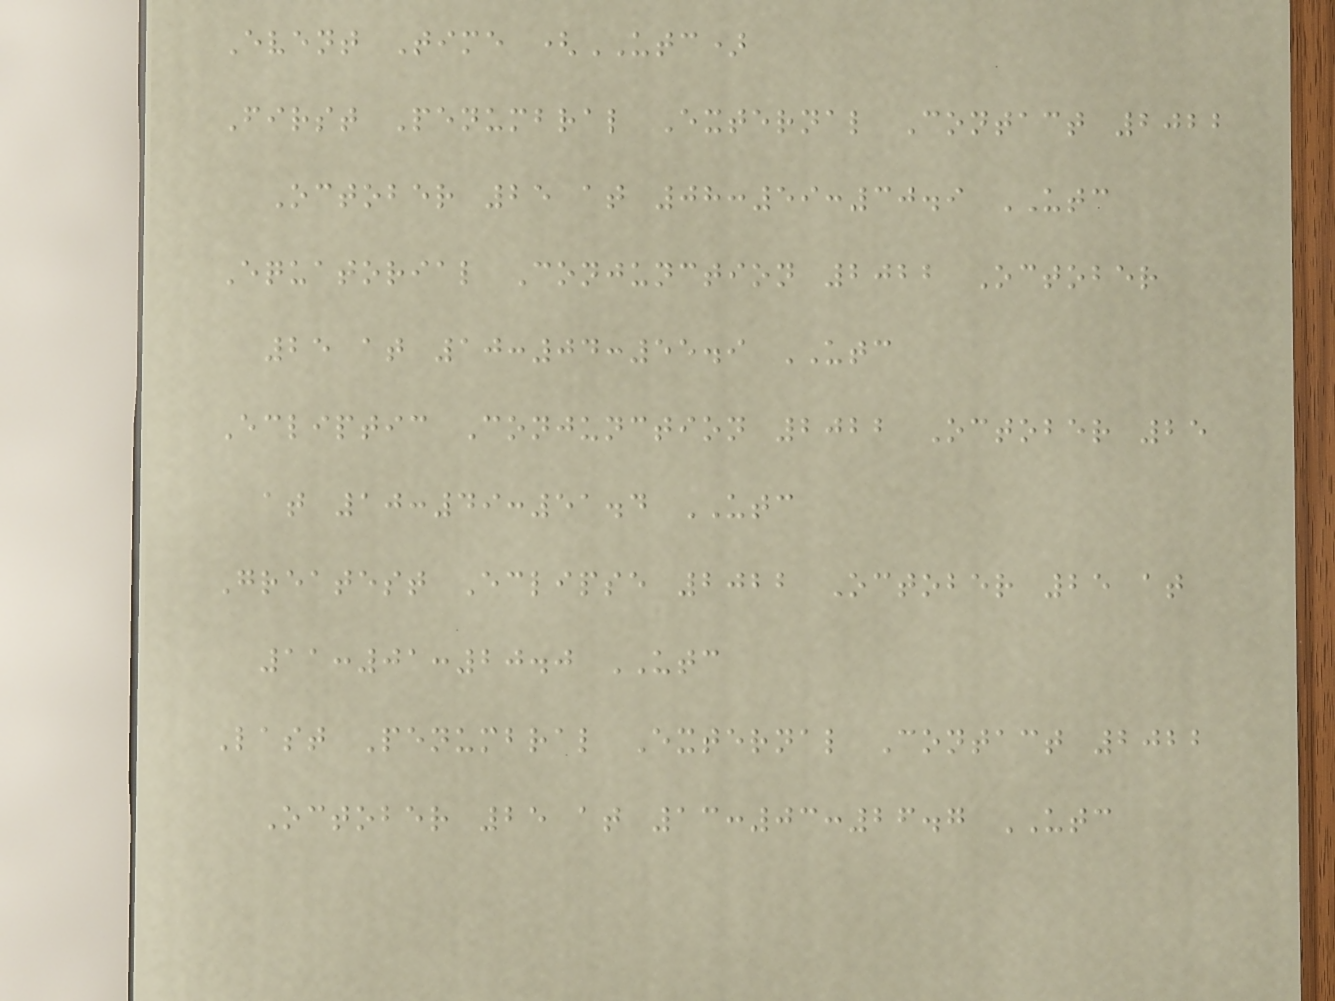Event Time (UTC)
First Penumbral External Contact 2022
October 25 at 08:59:30.9 UTC
Equatorial Conjunction 2022 October
25 at 10:04:55.9 UTC
Ecliptic Conjunction 2022 October 25
at 10:49:51.4 UTC
Greatest Eclipse 2022 October 25 at
11:01:20.0 UTC
Last Penumbral External Contact 2022
October 25 at 13:03:26.7 UTC
